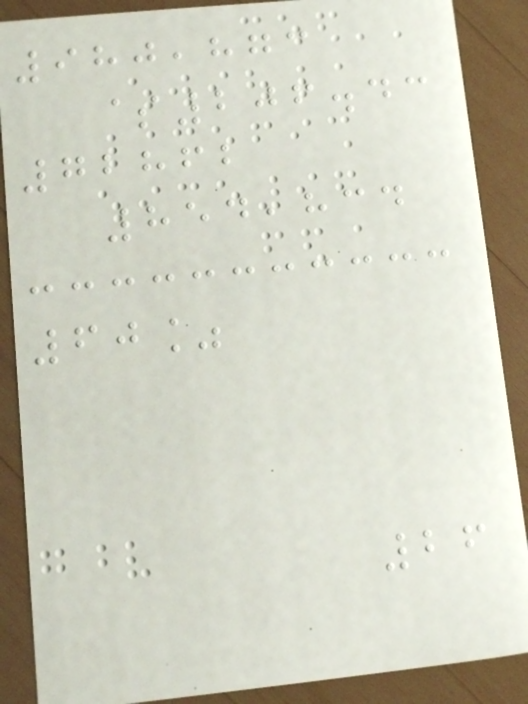980,873
$206.43
72862
854,834
60%
26
